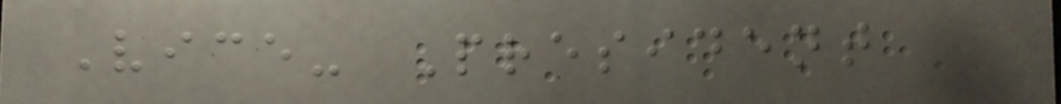Vice- President
